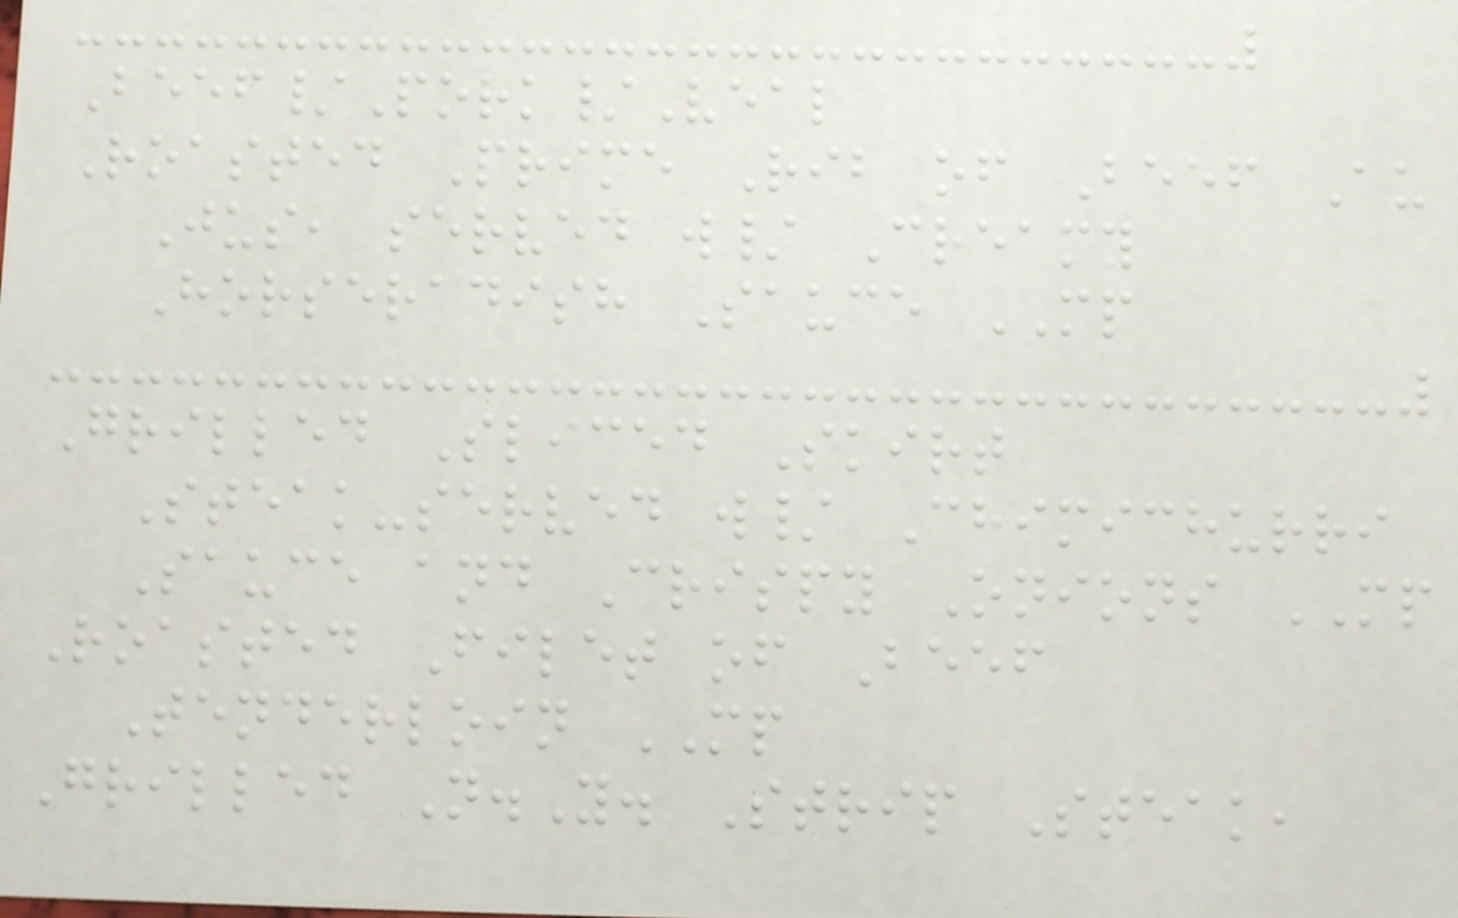Beef/Pork/Veal
Roasted Prime Rib of Beef Au
Jus, served w/ Creamy
Horseradish Sauce MP
Grilled Sliced Skirt
Steak-served w/ Chimichurri
Sauce and Crispy Onions MP
Roasted Filet of Beef
Tenderloin MP
Grilled N.Y. Strip Steak,
